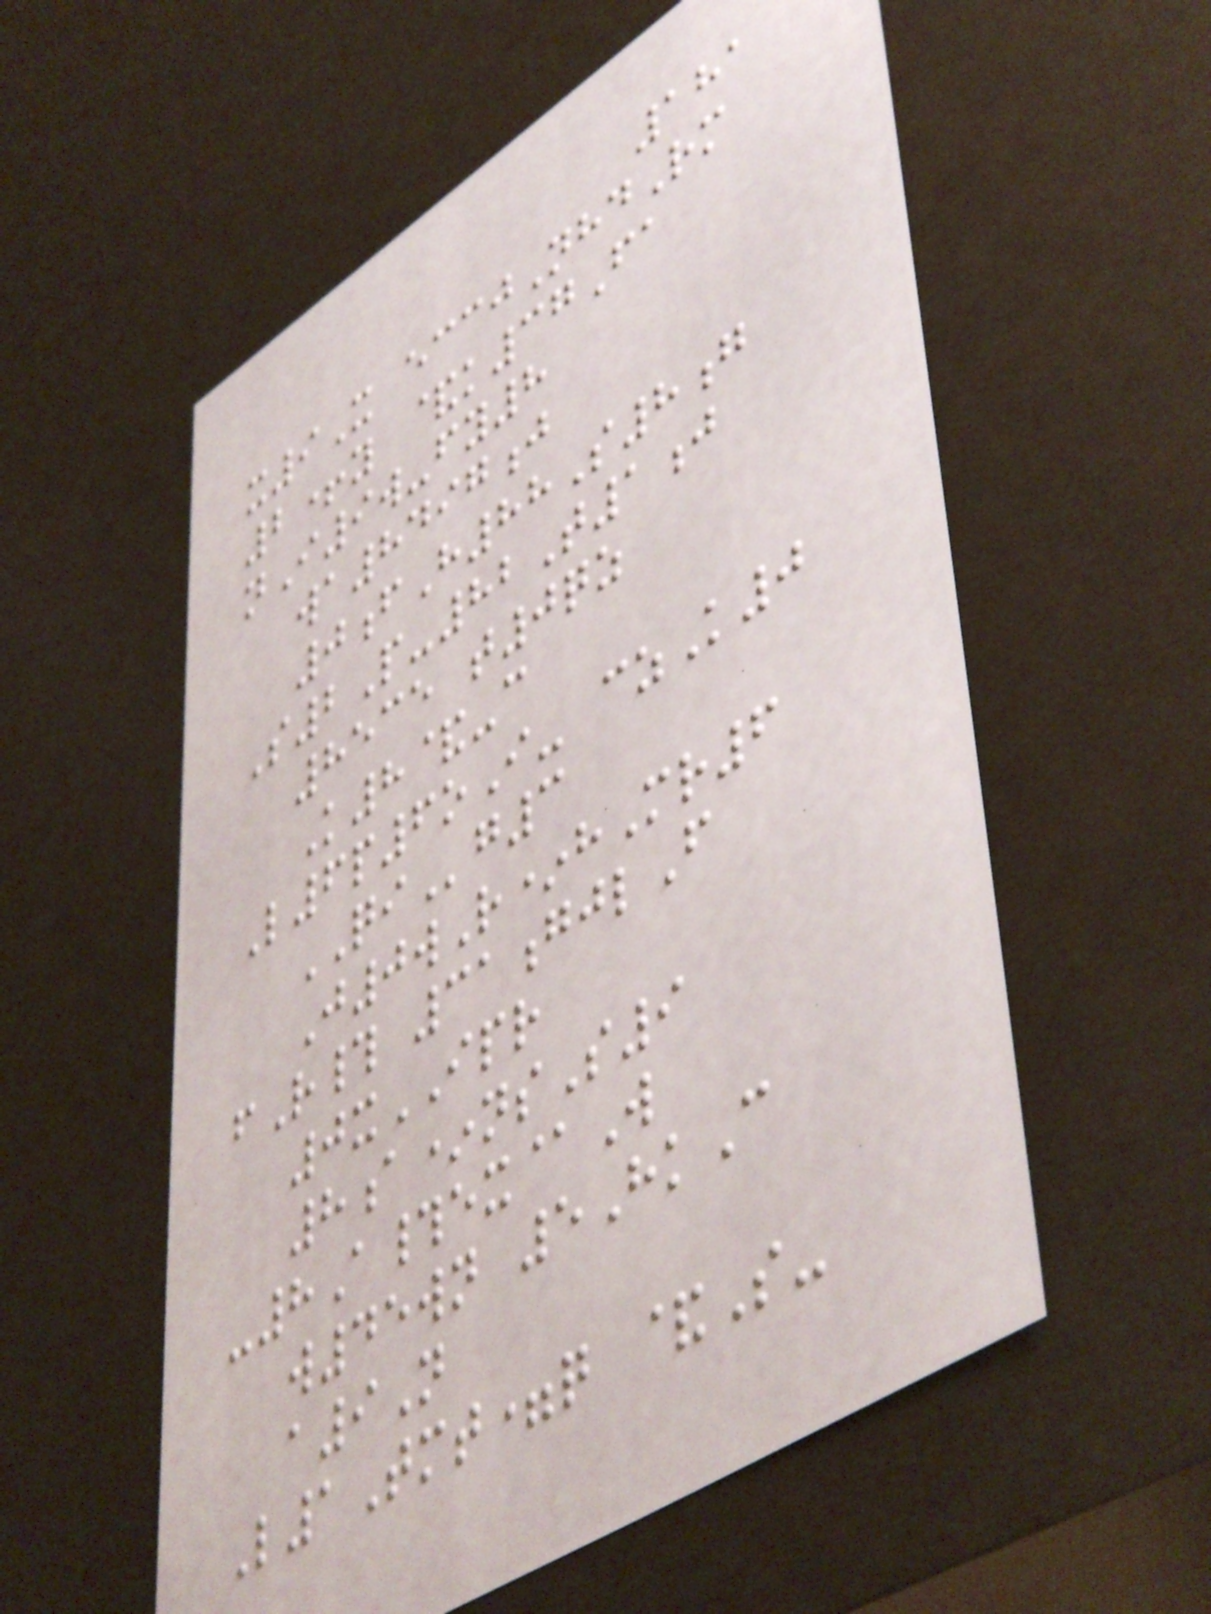181
x9X eccjNhdRm
2+y &k37Fa
nI9w-fy8
wa8497j
0fH88S8g
S2P-82T1j
8535 t0qz
K8&-c
L6p6oI- czK0
QIg3
J0wR*hMr6
fR# 31gjlF
0xIPR
8a*nsS9
-8A#ex@W
w45wn 5HkC
a9N
L1Tmt=q &S-
